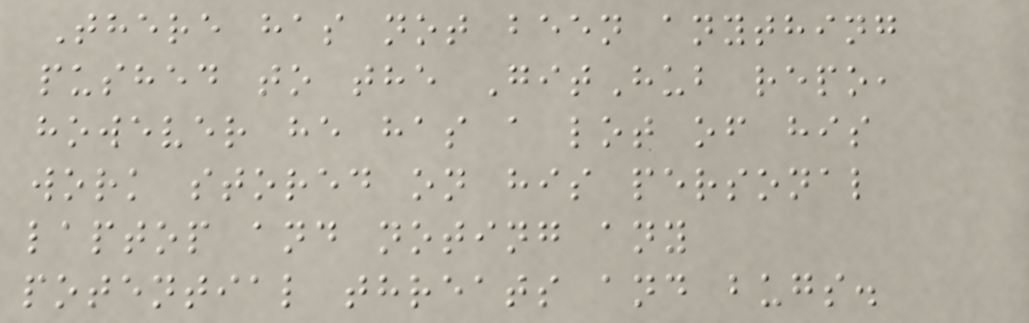There has not been anything
pushed to the GitHub repo,
however he has a lot of his
work stored on his personal
laptop and noting any
potential threats and bugs.
